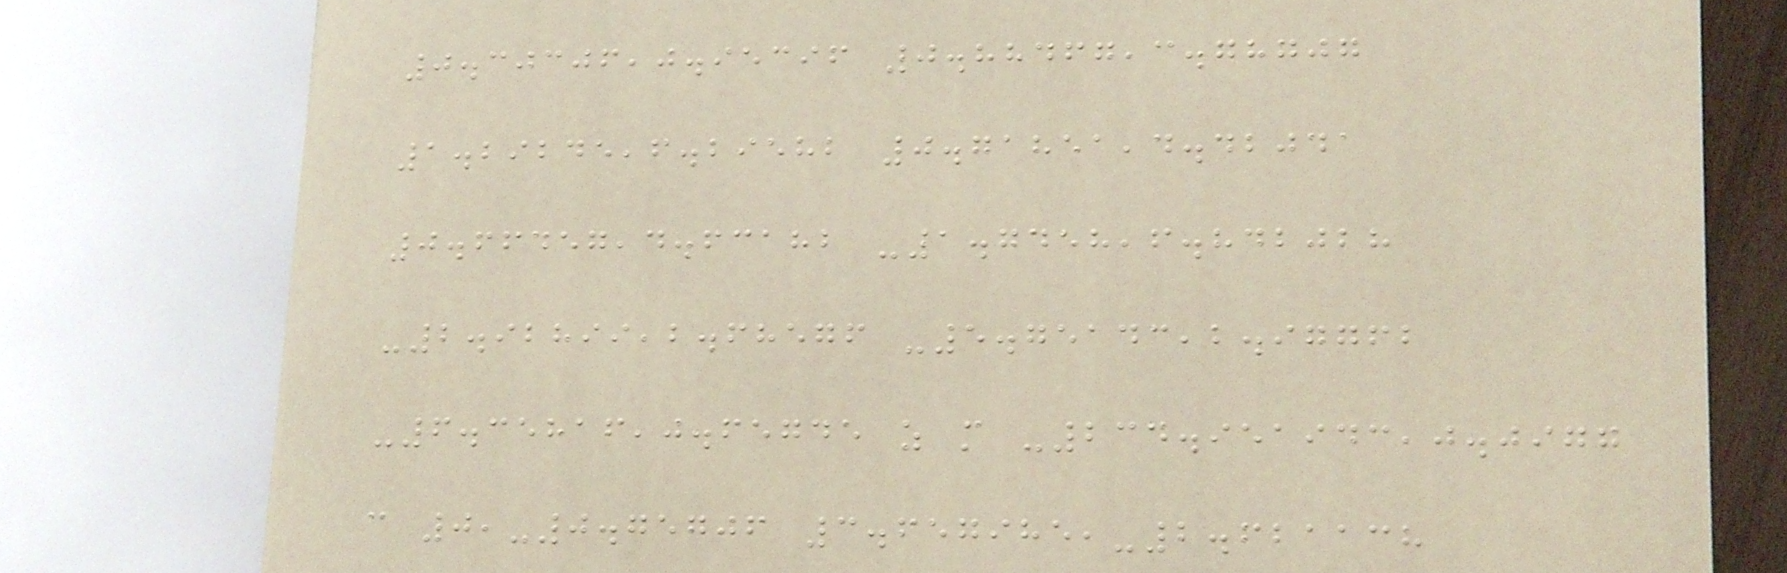0.30306,0.95396 0.88467,3.78707
1.29245,6.29582 0.71851,4.42041
0.66457,4.63182 -1.7458,6.842028
-2.92899,2.68576 -5.75143,2.97762
-6.35816,0.65745 z m -234.951943,0.0977
c 0,-0.75706 3.657985,-2.621138
